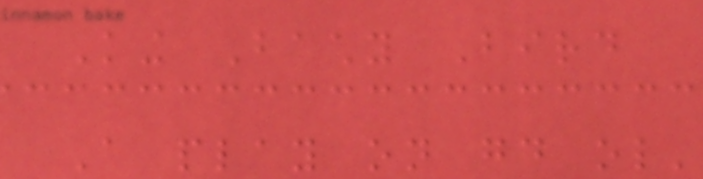King Bachy Bird
A play on good ol'
